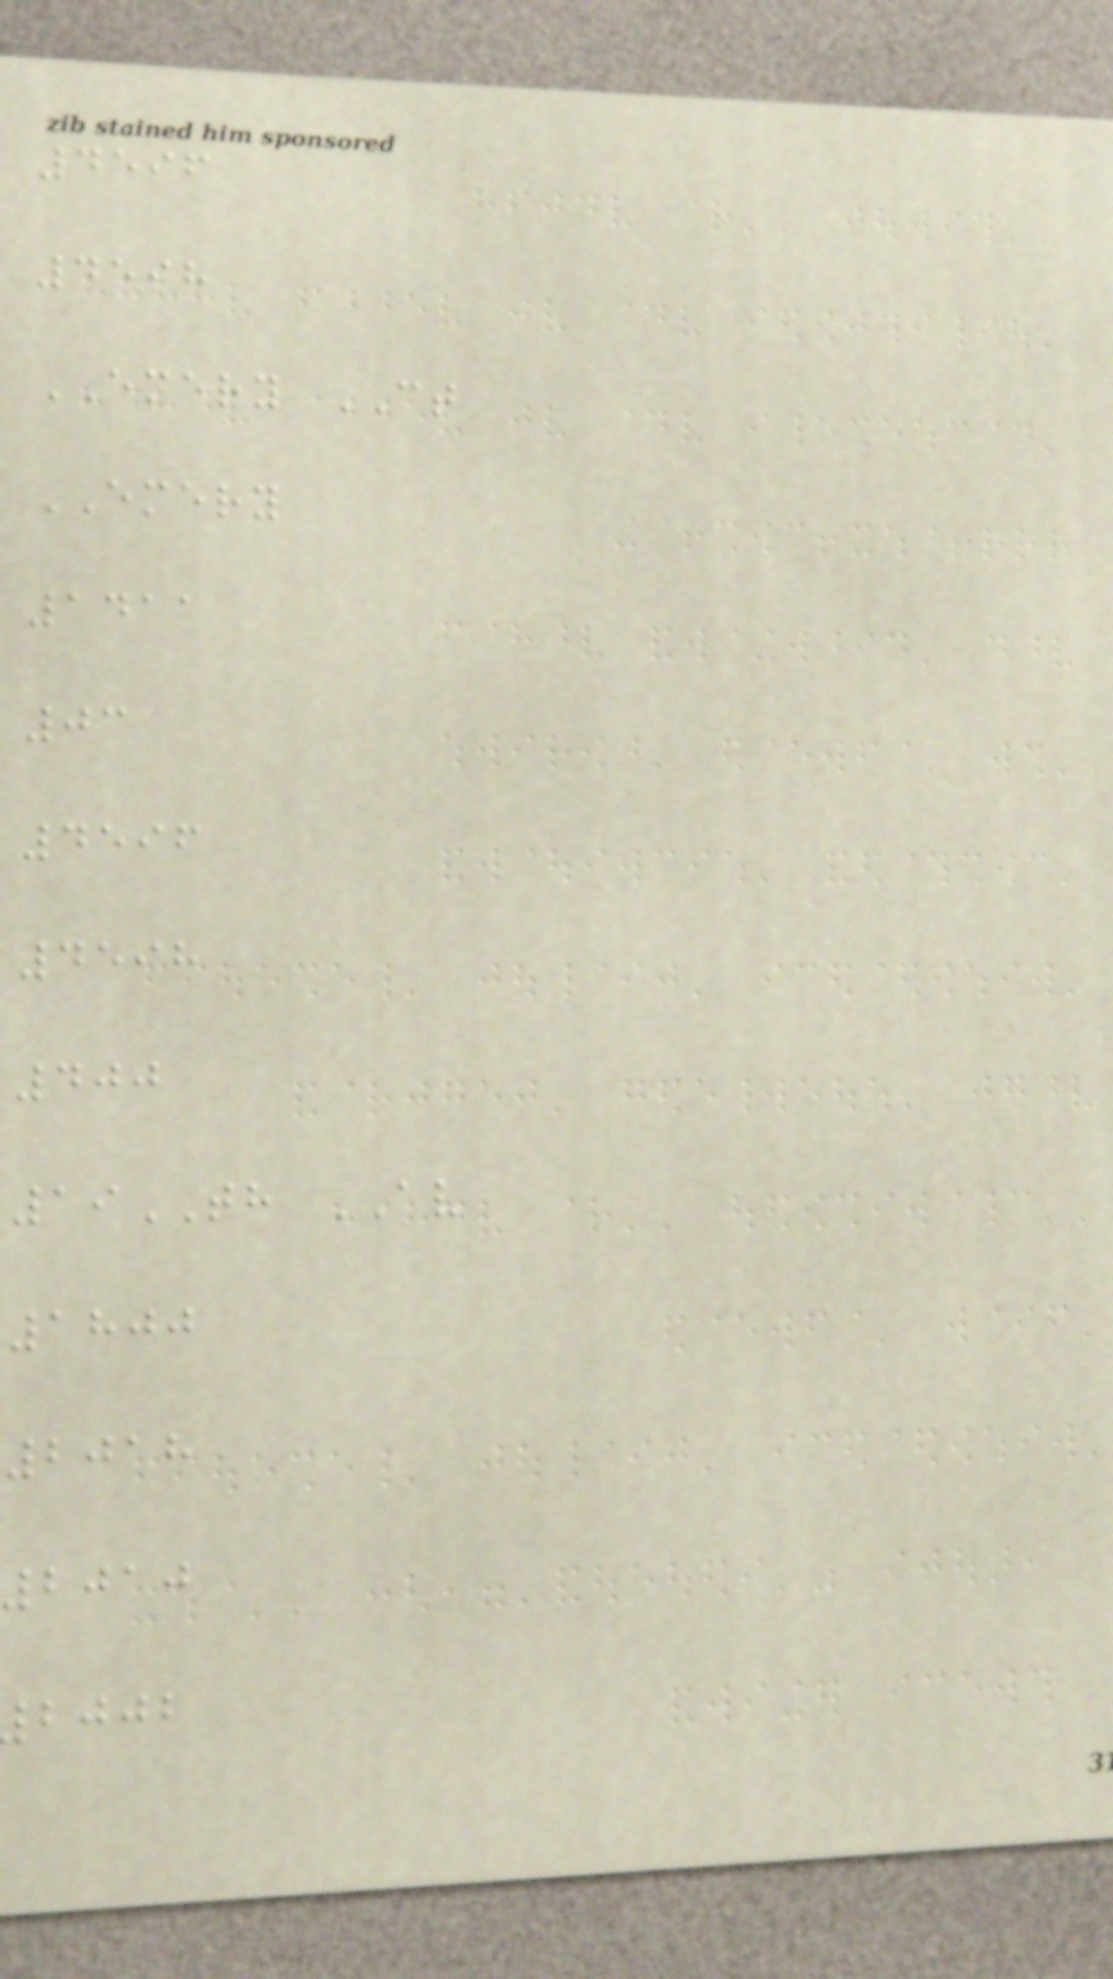4596
4598
EMERY CT
EMERY
1411
03
4596
4598
400
19TH AV
1800
2018
2010
bjjb
